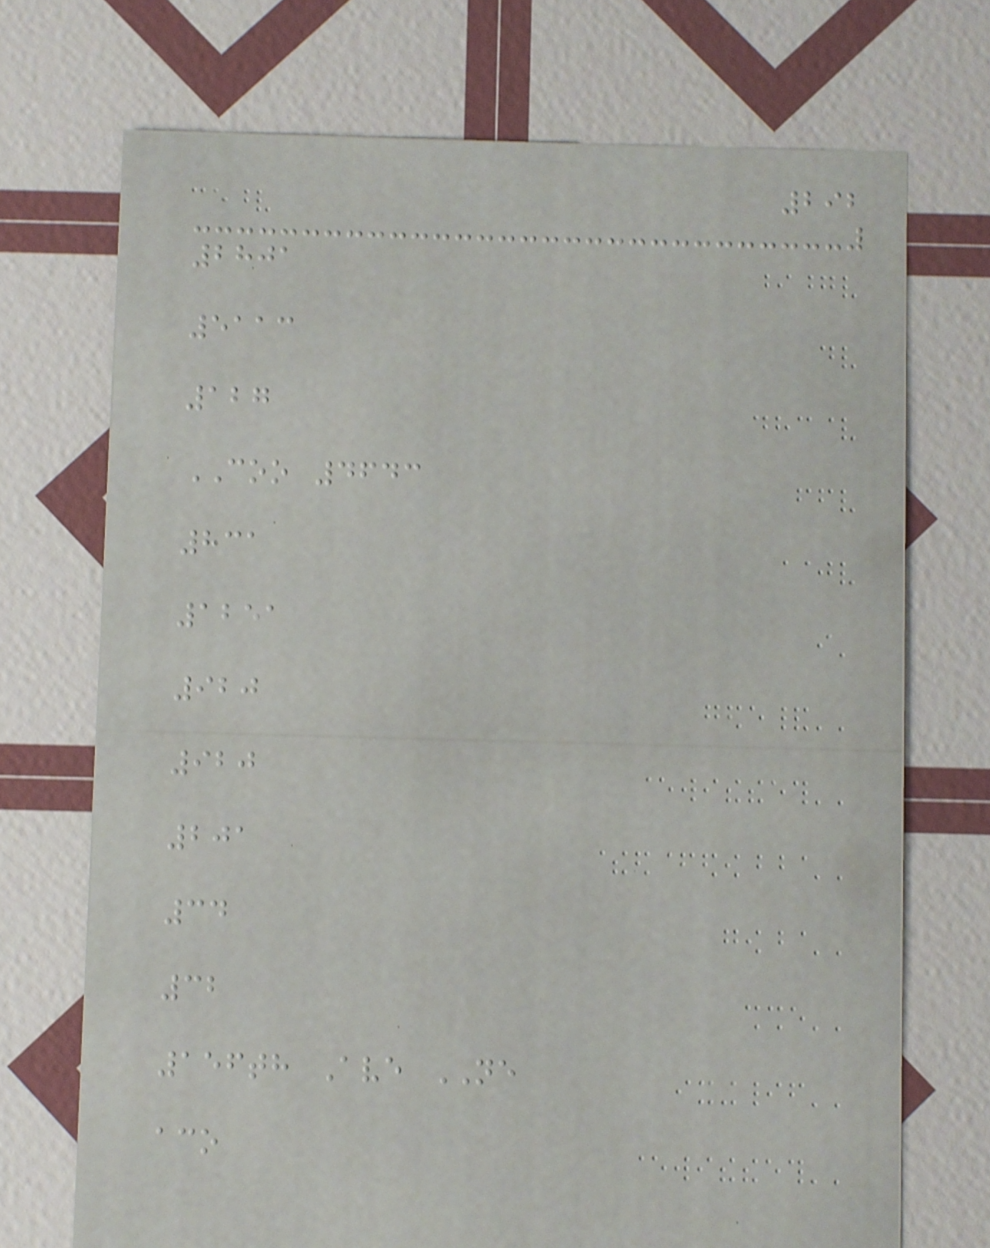292
2801
5113
127
COO 4643
831
1251
920
920
201
34
32
156th Ave NE
aco
